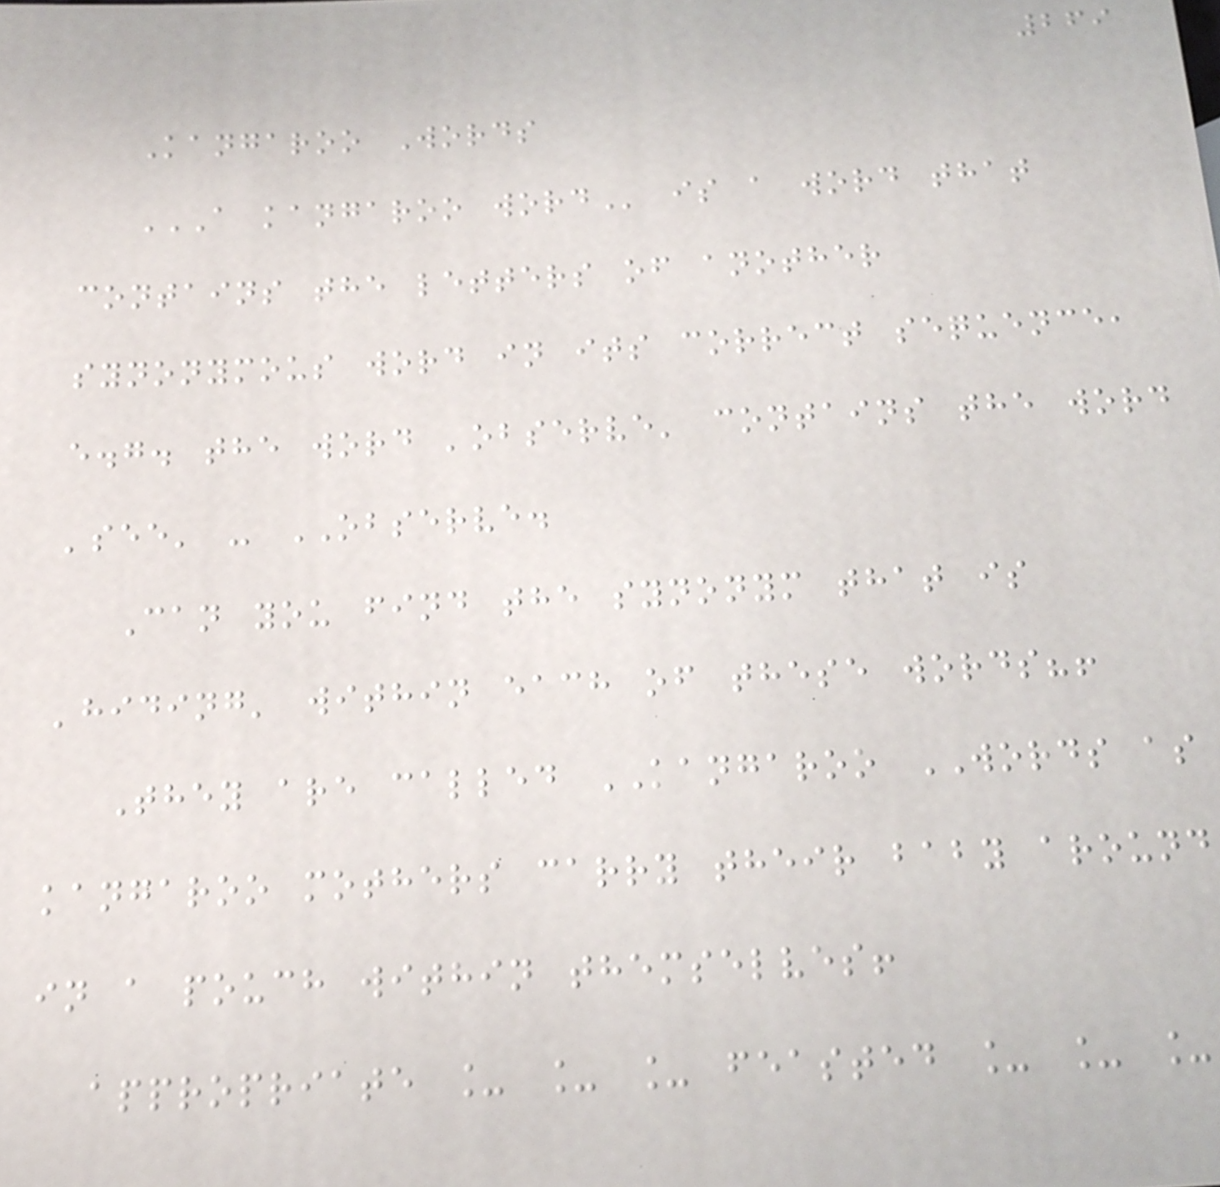269
Kangaroo Words
A KANGAROO WORD is a word that
contains the letters of another
synonymous word in its correct sequence,
e.g. the word 'observe' contains the word
'see' - OBSERVE.
Can you find the synonym that is
'hiding' within each of these words?!
They are called KANGAROO WORDS as
kangaroo mothers carry their baby around
in a pouch within themselves!
appropriate _ _ _ feasted _ _ _
